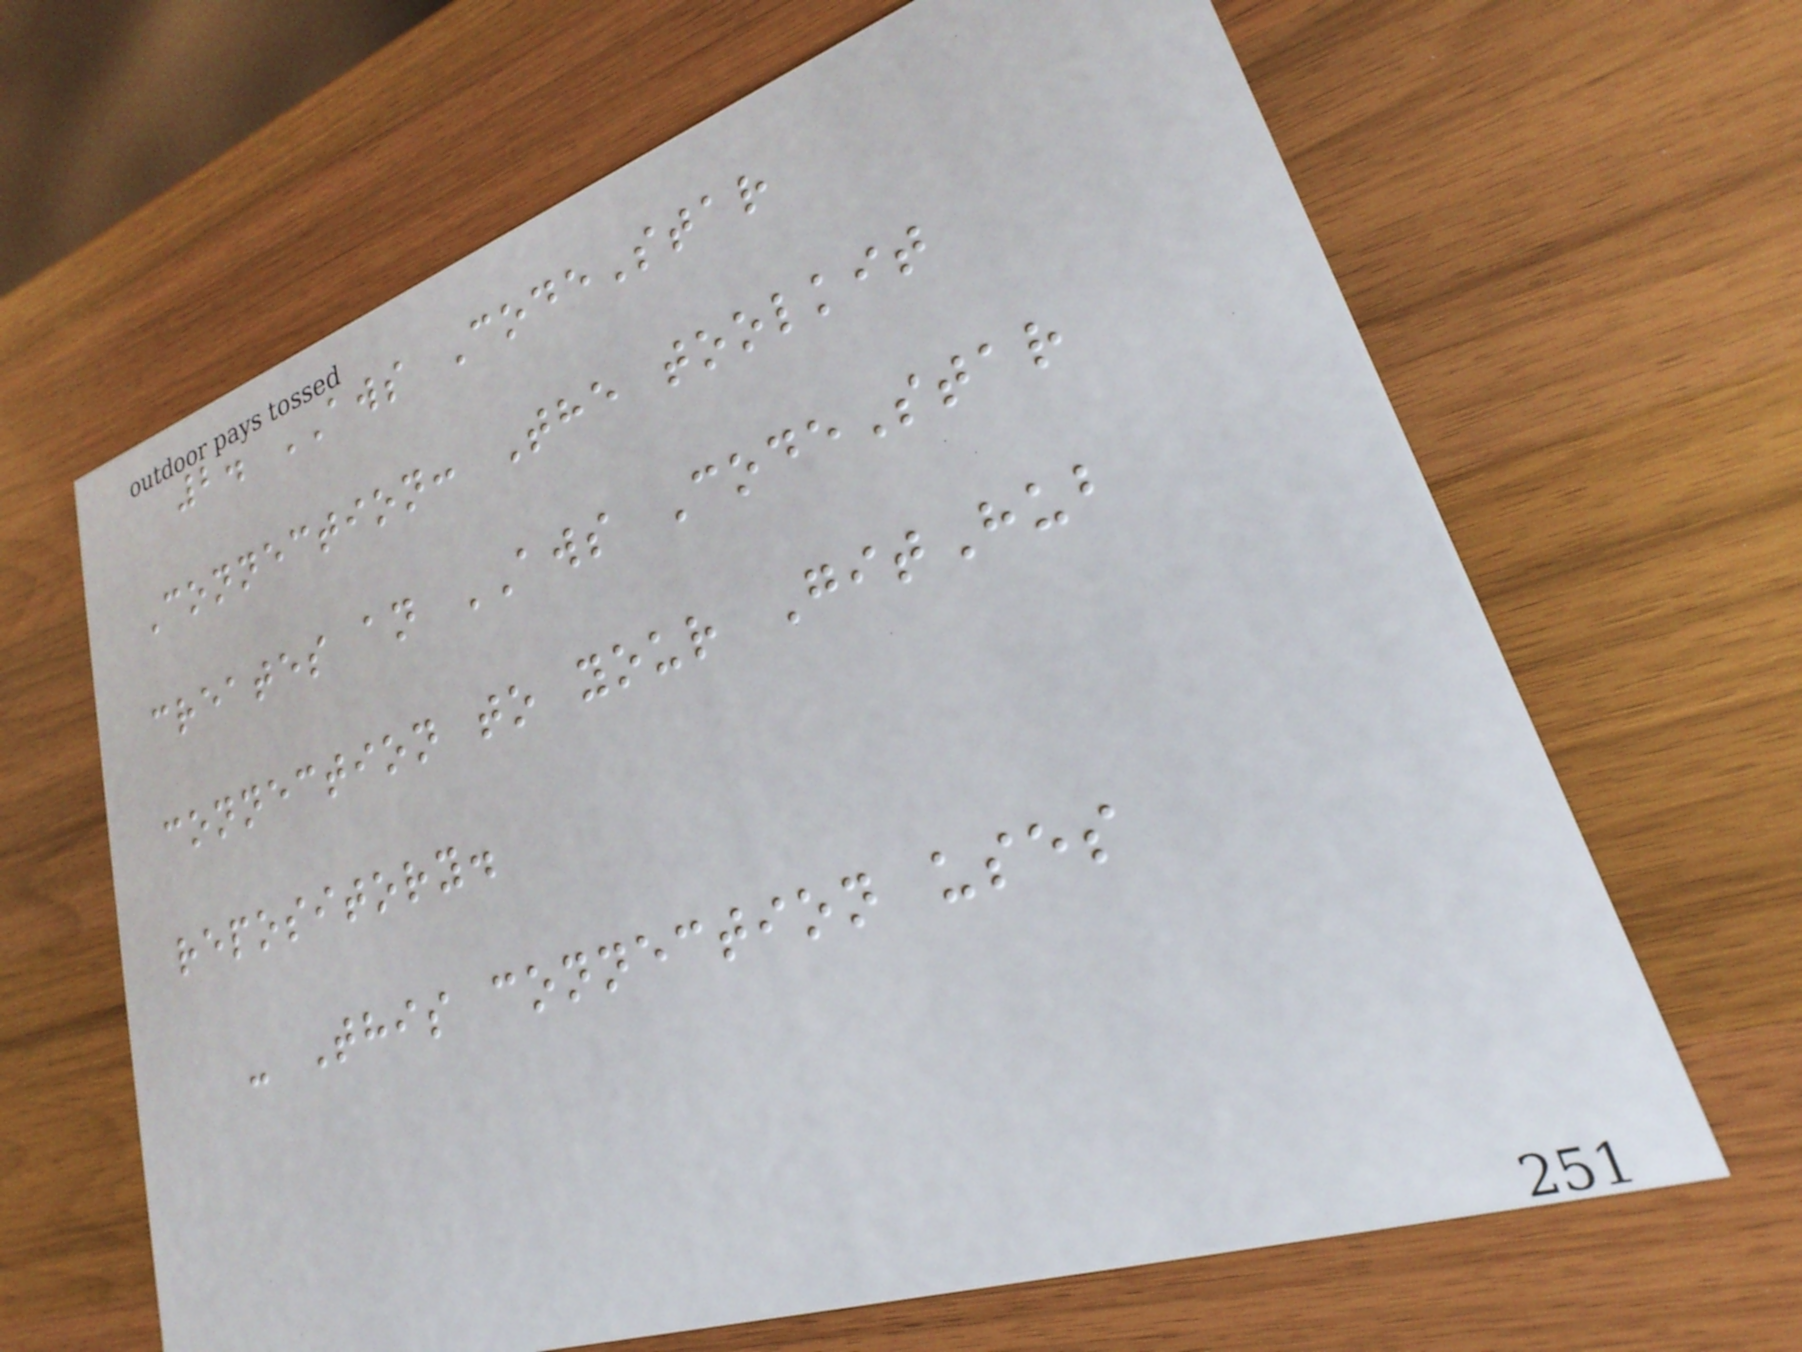2. AWS CodeStar
Connection: The toolkit
creates an AWS CodeStar
connection to your GitHub
repository.
- This connection uses
